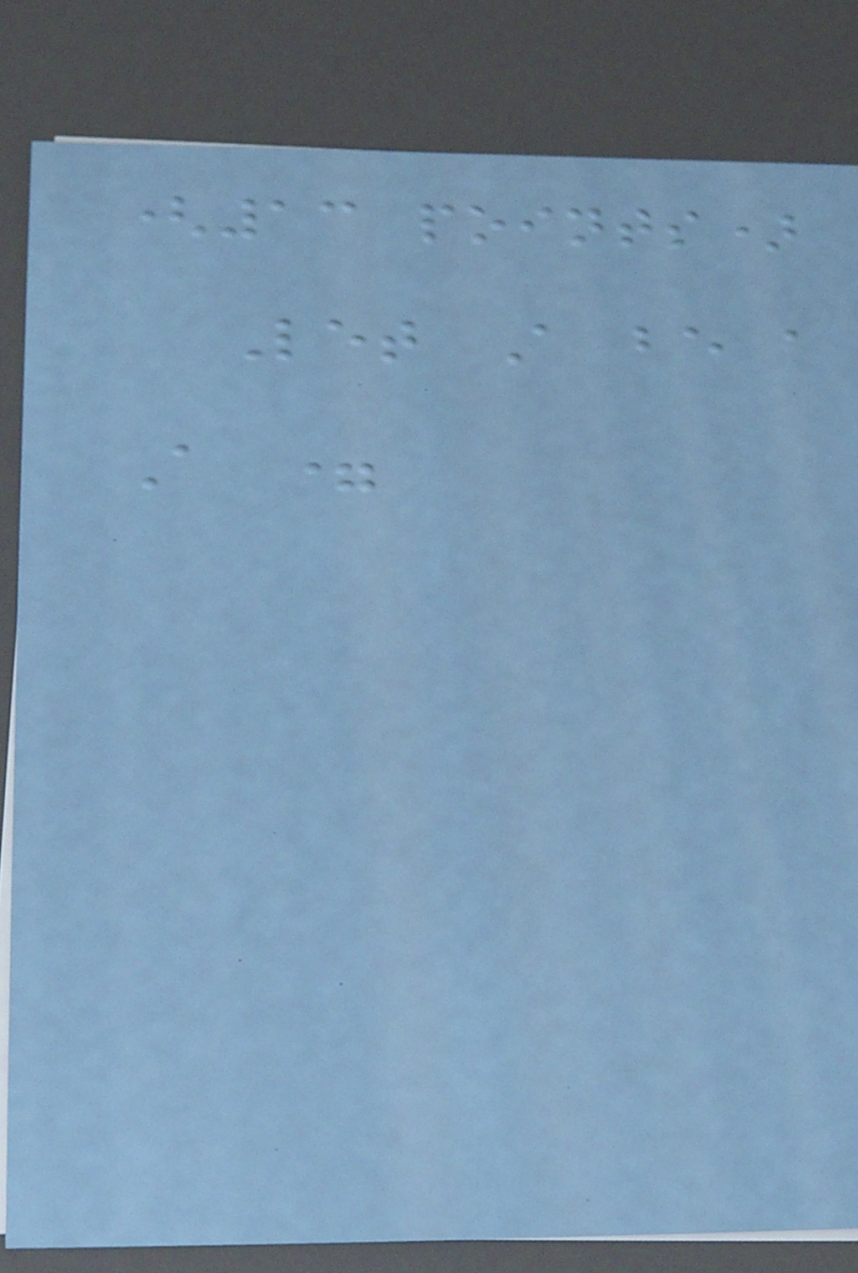(13 points)
Let A be a
A =
